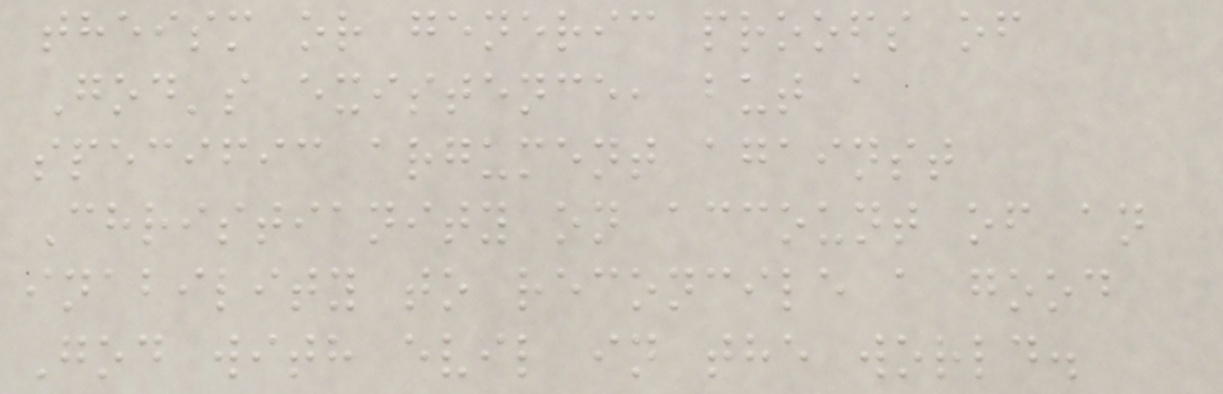theism or generic proofs of
God's existence, but a
specific argument against
Christianity on account of an
inability to reconcile a good
God with evil in the world.
